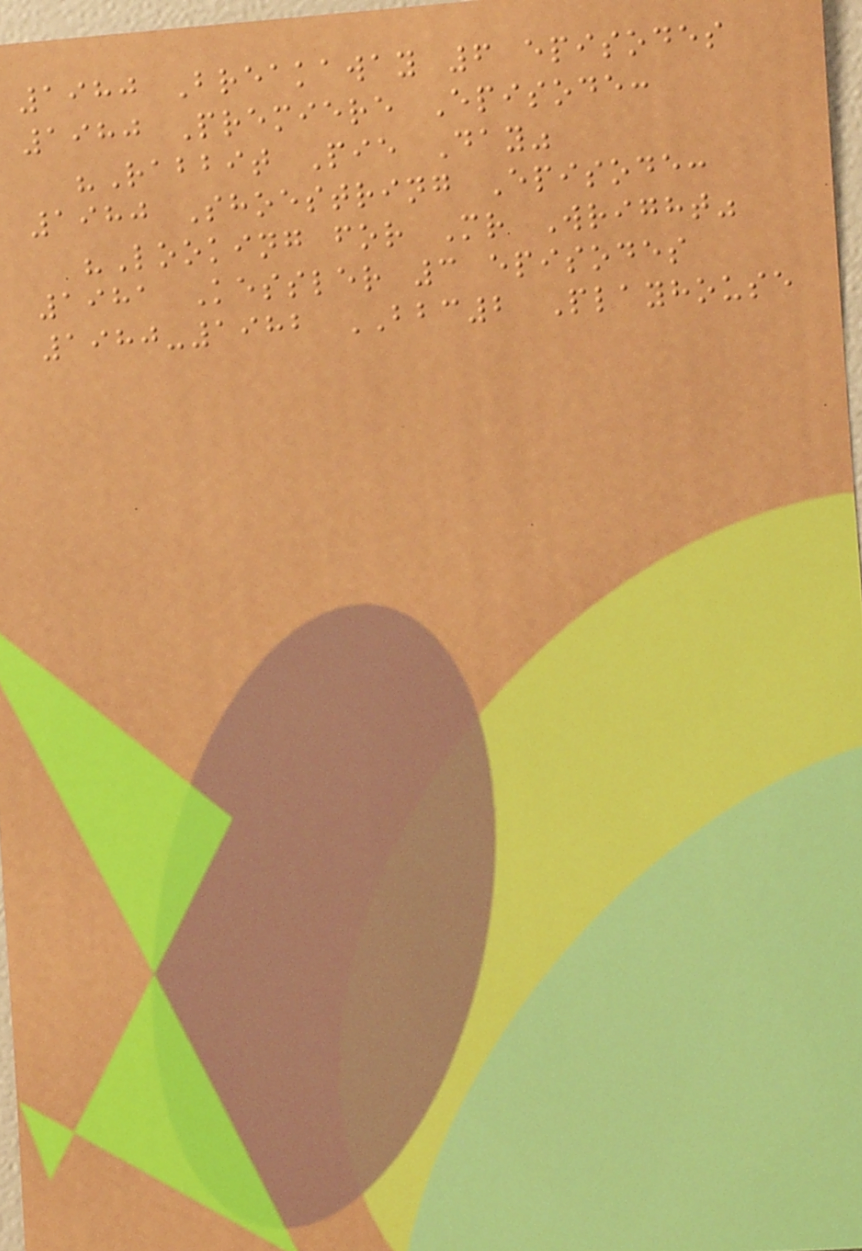1980 Breakaway 6 episodes
1980 Premiere Episode:
"Rabbit Pie Day"
1980 Shoestring Episode:
"Looking for Mr Wright"
1981 Kessler 3 episodes
1980-1982 BBC2 Playhouse
